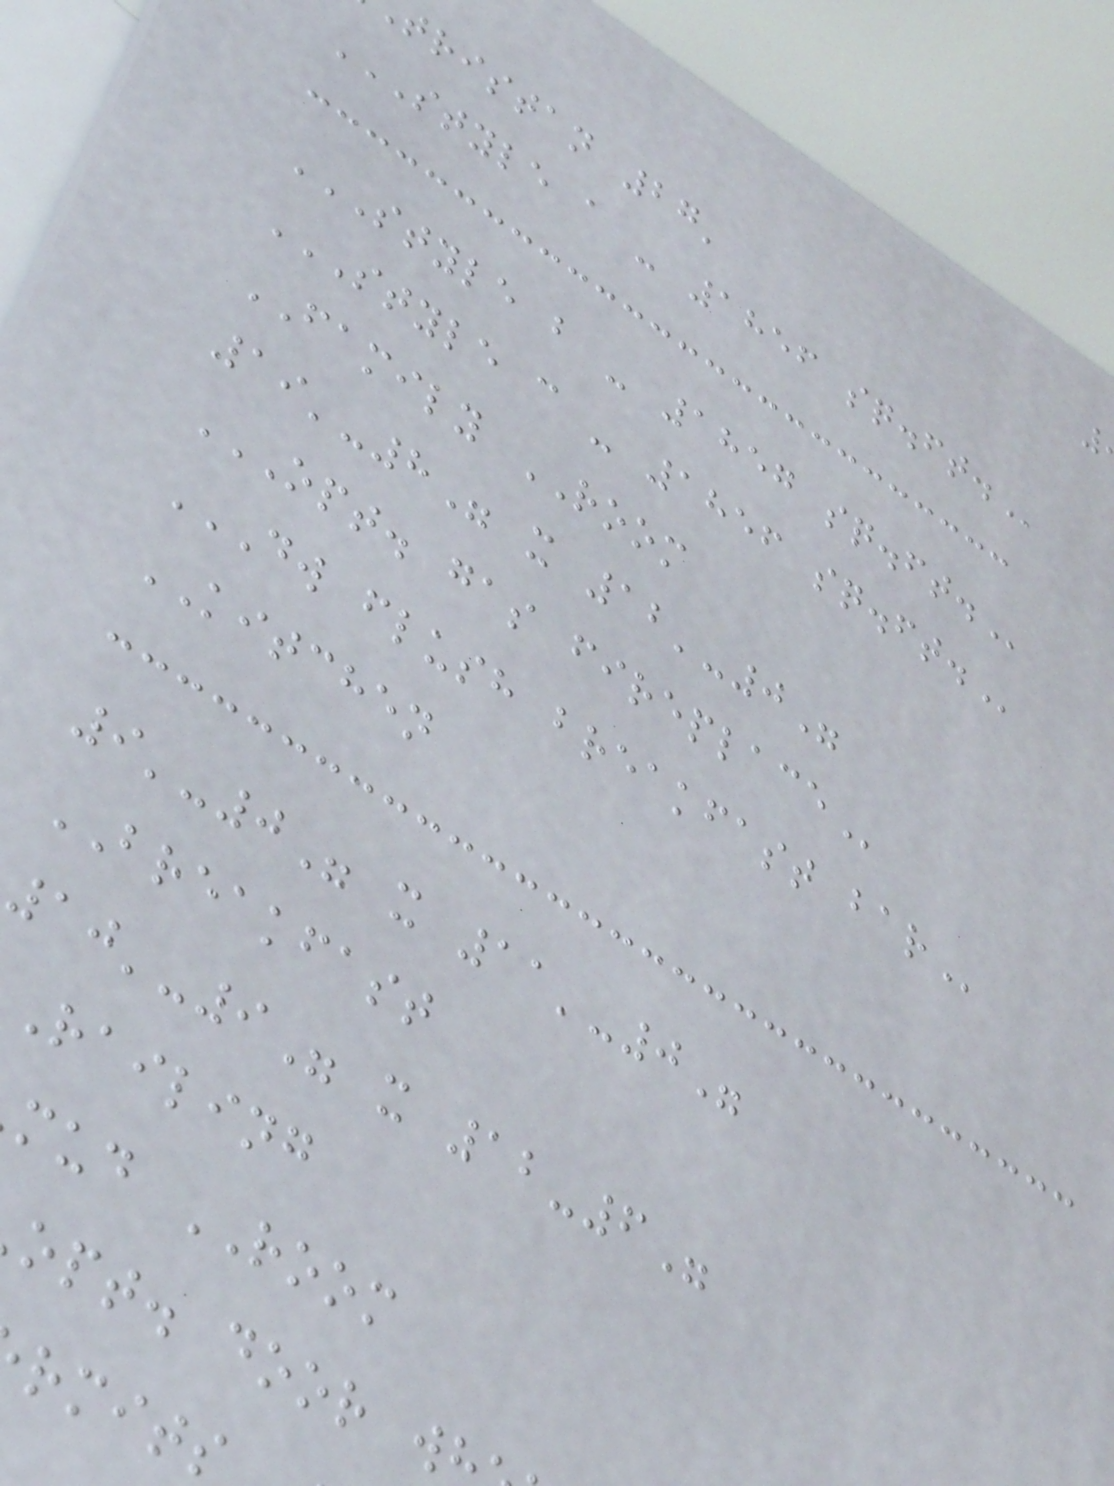tristan 27'
STYLE A - 1856 SQ.FT.
STYLE B - 1857 SQ.FT.
STYLE C - 1856 SQ.FT.
FAMILY ROOM
19'-8" x 12'-0"
OPT. GAS FIREPLACE
DW FLUSH BREAKFAST BAR
KITCHEN
9'-0" x 11'-0"
BREAKFAST
10'-9" x 12-6"
railing
mud ROOM
opt. door
